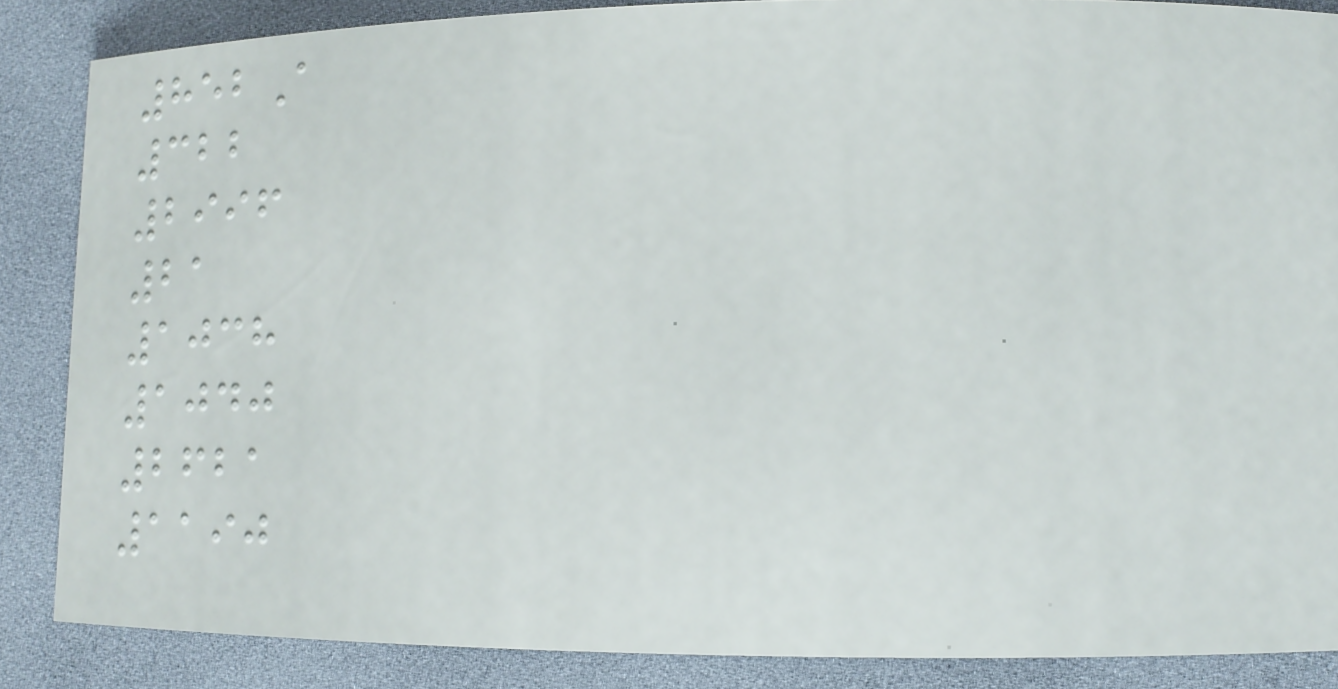852A
322
2996
21
1038
1040
2621
1190
